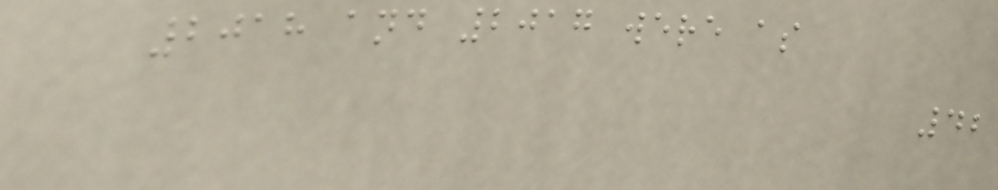2018 and 2017 were as
42
